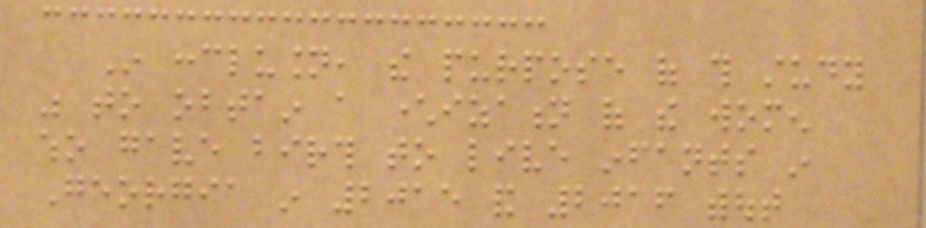In conclusion, the purpose of this study
was to obtain a characterization of the women
who gave birth to live infants in
Georgia in 2015 and 2016 without
